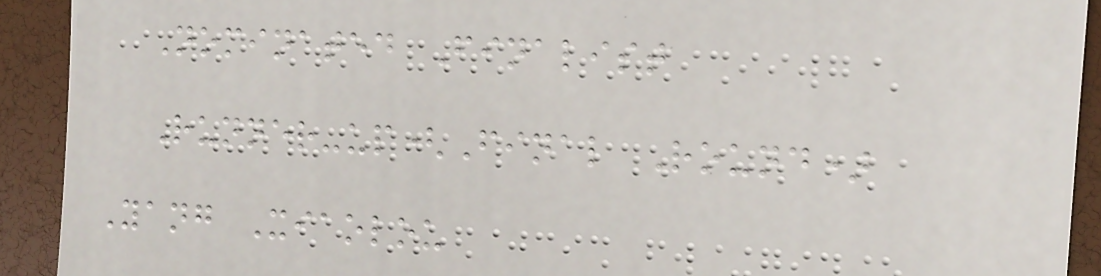Nominated Finalist
Runner-up(Final Round)
Yang Xiaolou
